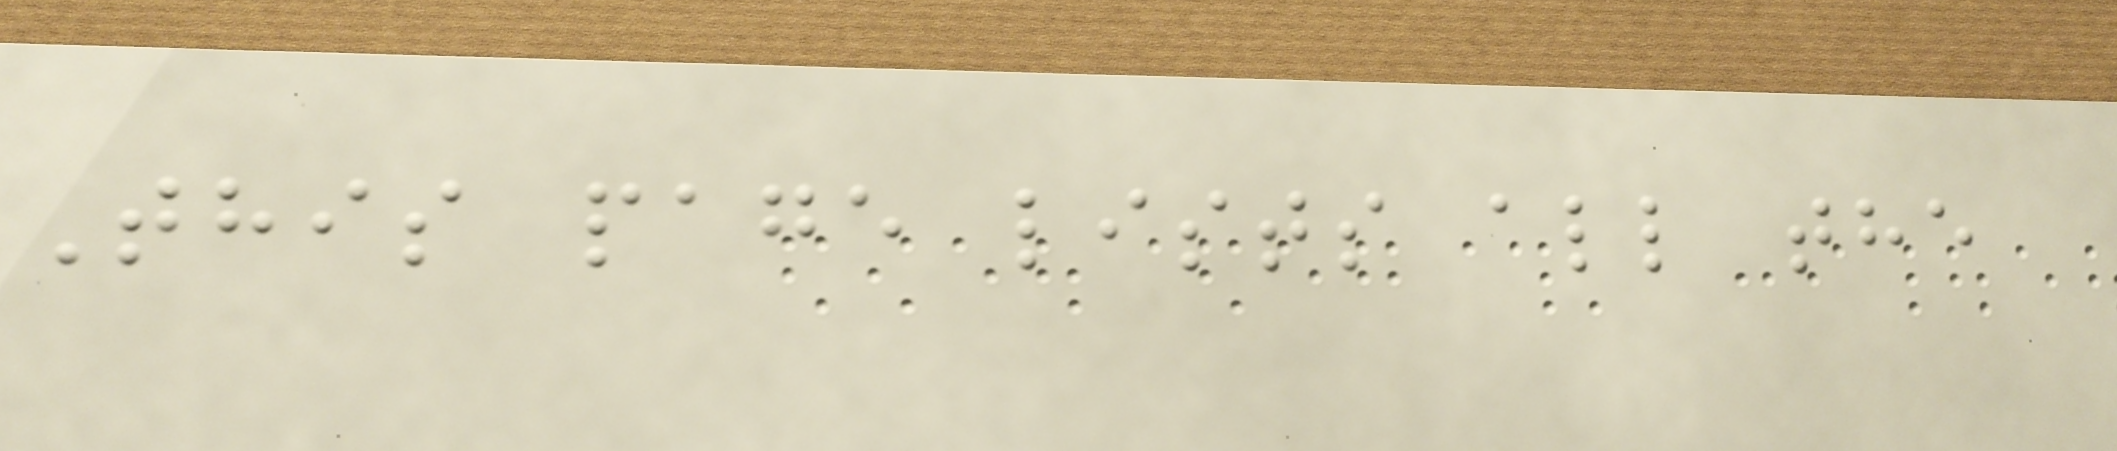This page lists all the
